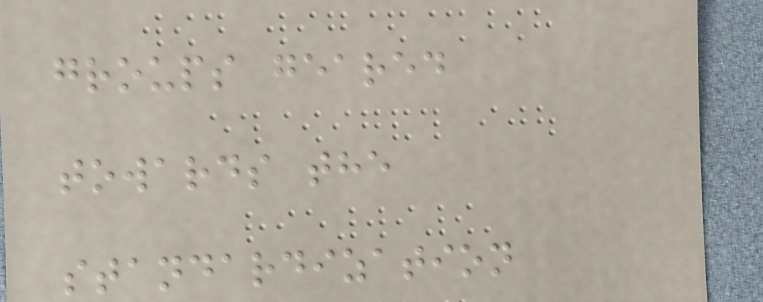groups geared
towards the
standardization
